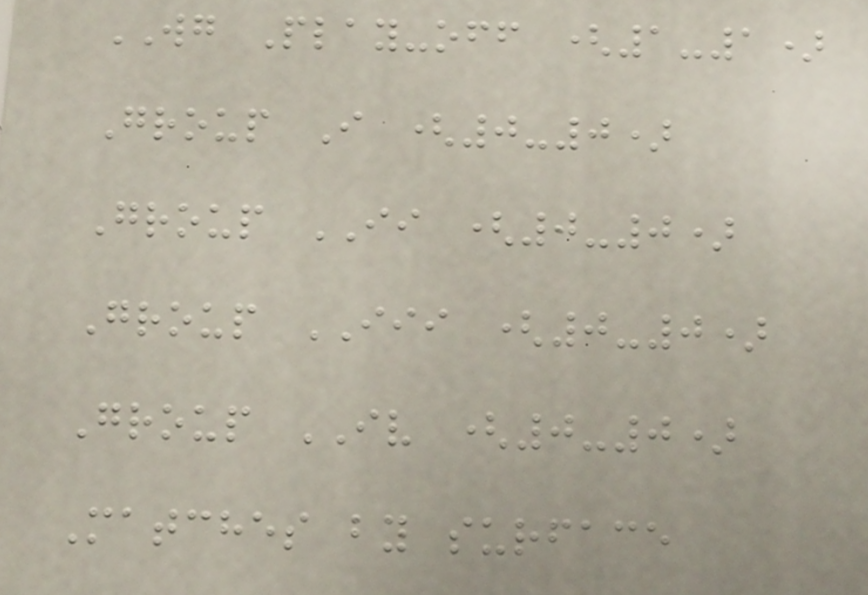WG Play-off (1-1)
Group I (0-0)
Group II (0-0)
Group III (0-0)
Group IV (0-0)
Matches by surface
